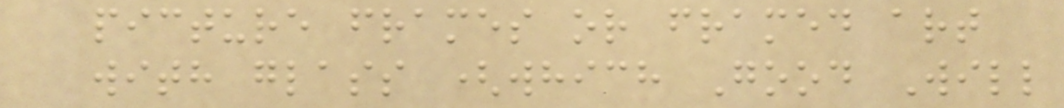picture frames or framed art
with glass (which Good Will
